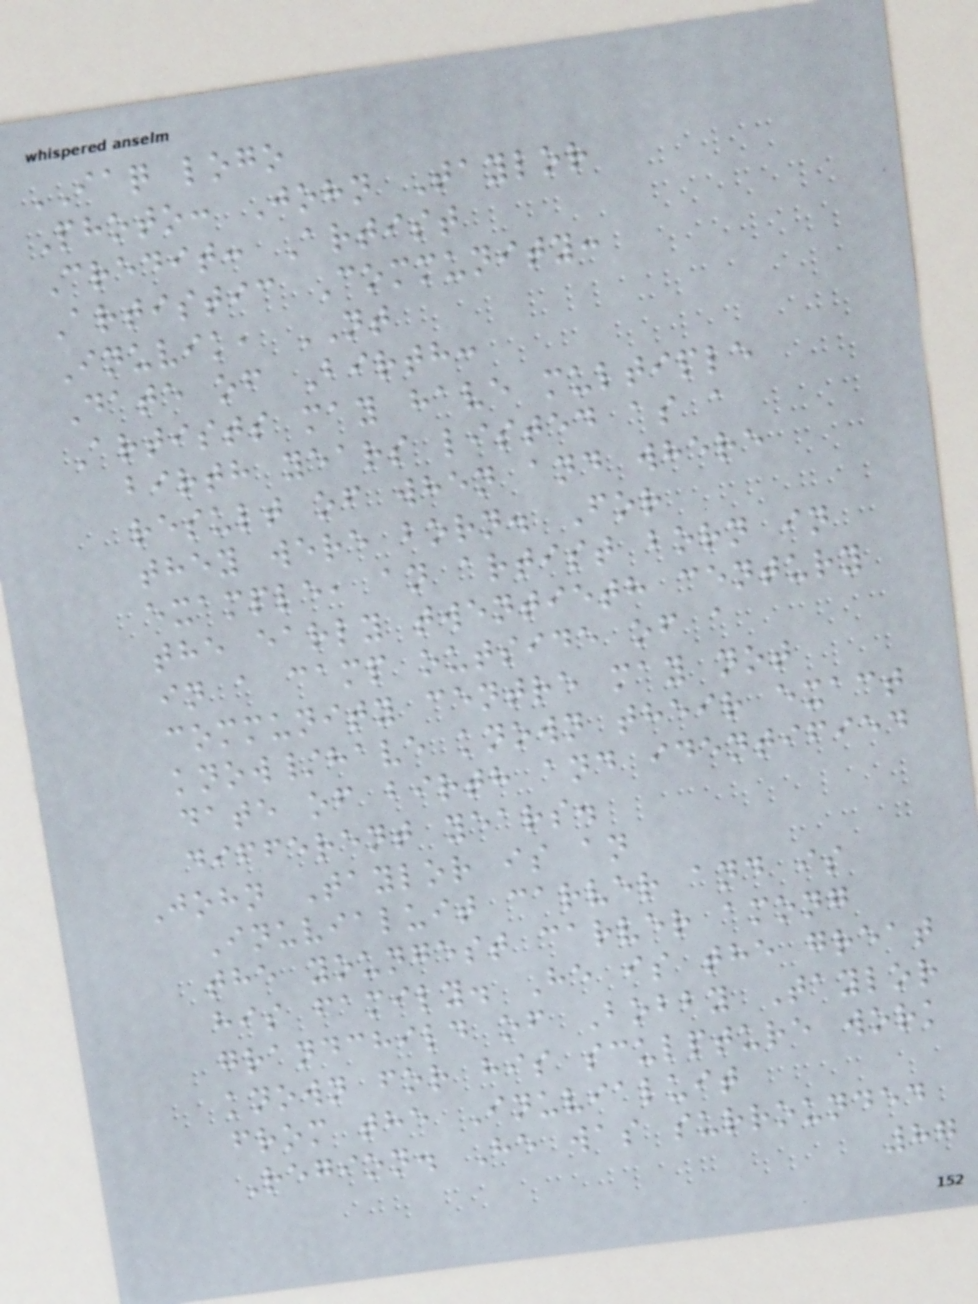IAQ logo
Photo: John Taylor
Credit: Artist
Artistic Community:
Inuvik, NT
Date of Birth:
Artists may have multiple
birth years listed as a
result of when and where
they were born. For
example, an artist born in
the early twentieth century
in a camp outside of a
community centre may not
know/have known their exact
date of birth and identified
different years.
John Taylor is an
Inuvialuit carver and is
the youngest carver among
his family. He is the great
grandchild of Bobby Taylor
known for his sculpture work
from the Inuvialuit
Region. He was surrounded
87
